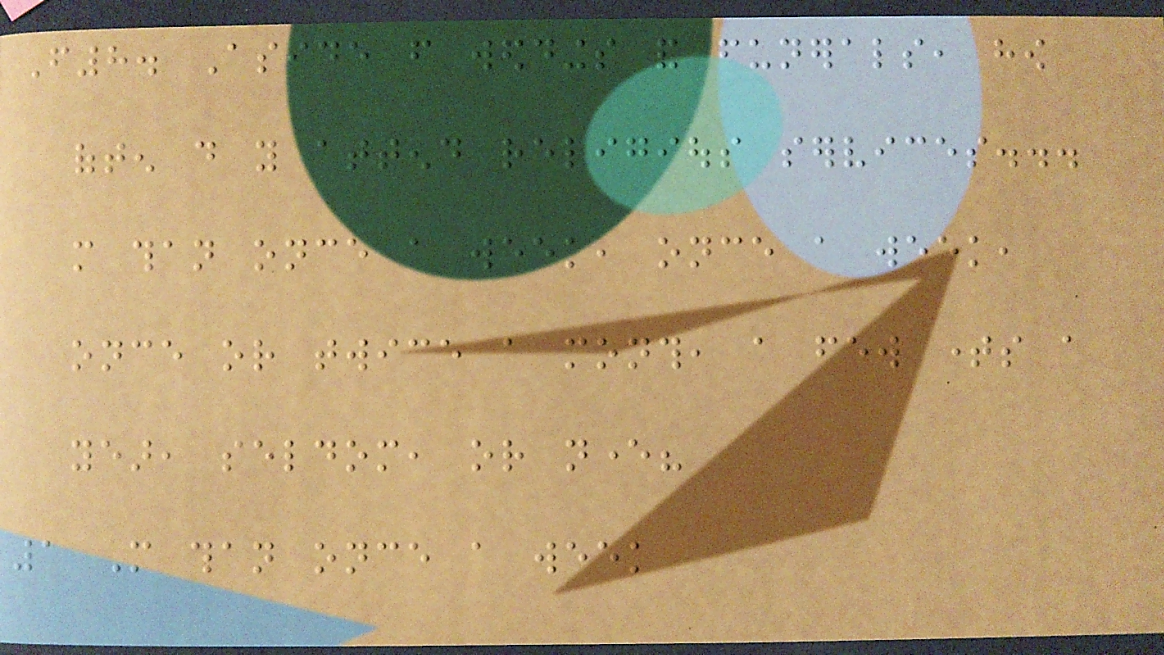F8. Aside from weddings and funerals, how
often do you attend religious services...
more than once a week, once a week,
once or twice a month, a few times a
year, seldom, or never?
1 More than once a week
